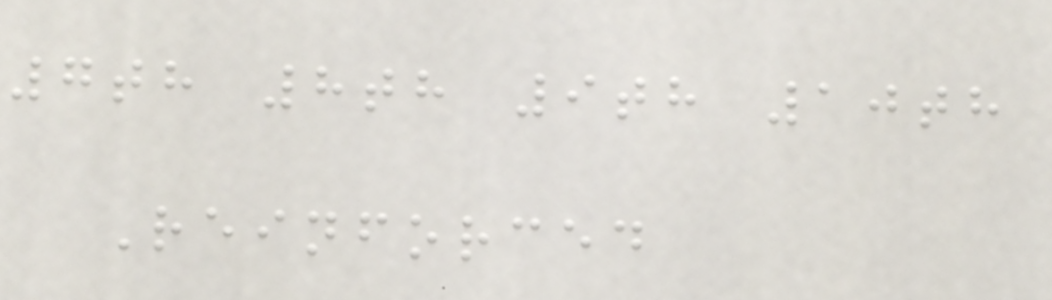7th 8th 9th 10th
Reinforced
